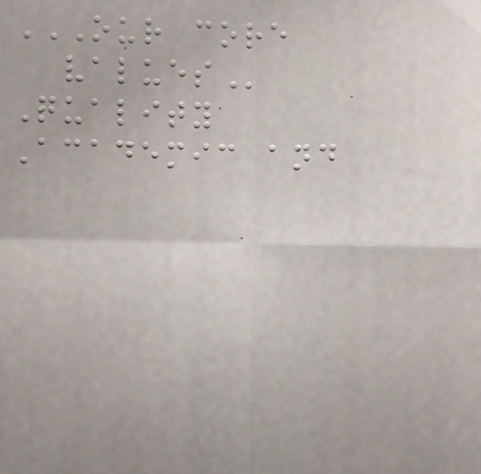OUR CORE
VALUES
Quality
Academic and
